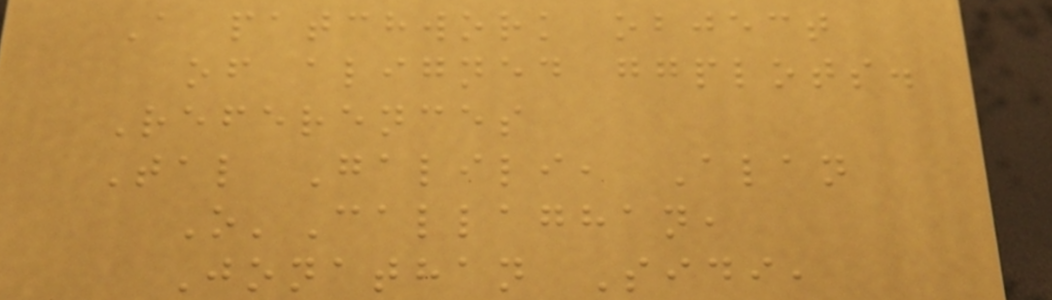A patchwork object
of aligned ggplots.
References
Tal Galili, Alan
O'Callaghan,
Jonathan Sidi,
